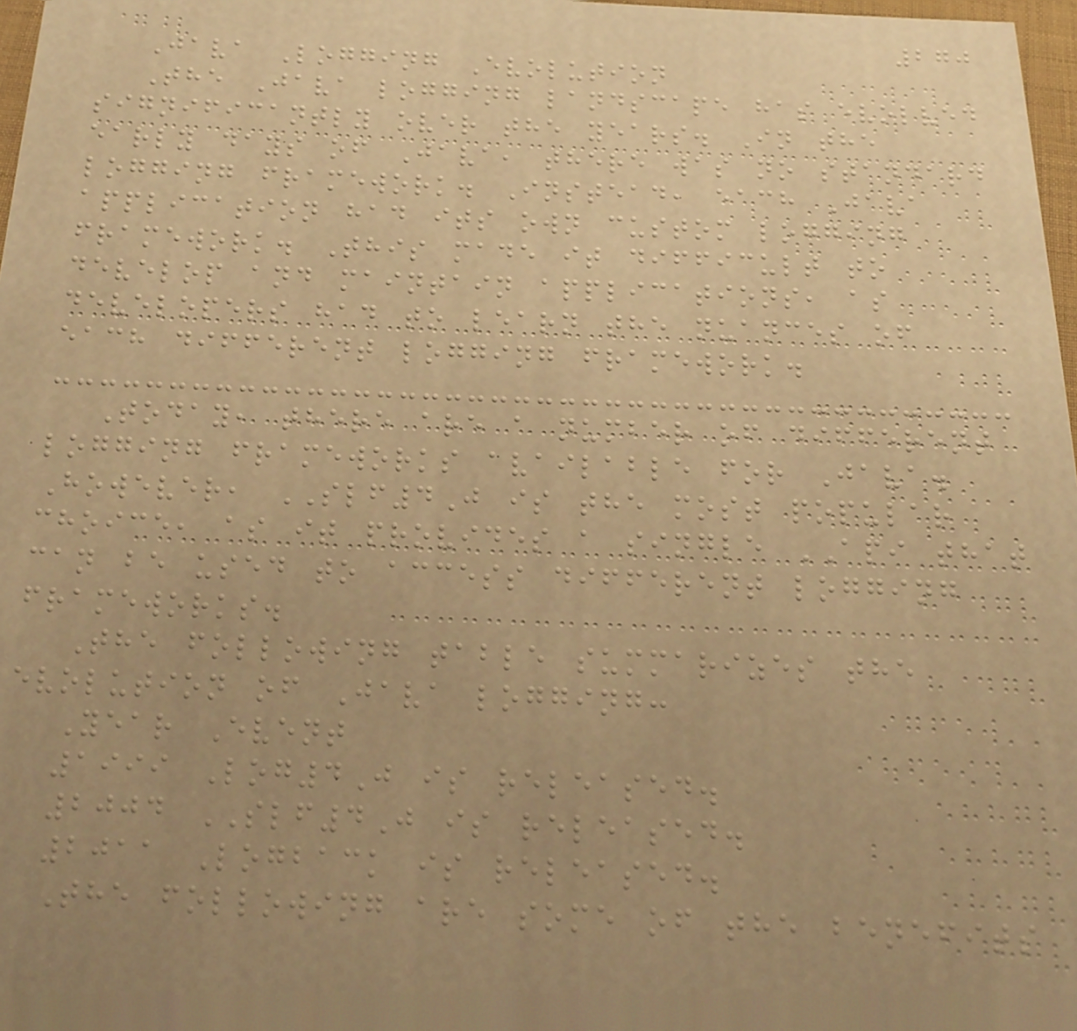270
Java Logging Evolution
The Java logging landscape has evolved
significantly over the years. In the
early days of Java, there was no standard
logging framework. Instead, each Java
application had its own custom logging
framework. This made it difficult to
develop and maintain applications, as
developers had to learn the nuances of
each different logging framework.
Today, there are a number of different
logging frameworks available for Java.
However, SLF4J is the most popular
choice, as it provides a single API that
can be used to access different logging
frameworks.
The following table summarizes the
evolution of Java logging:
Year Event
1999 Log4J is released.
2004 SLF4J is released.
2011 Logback is released.
The following are some of the benefits
